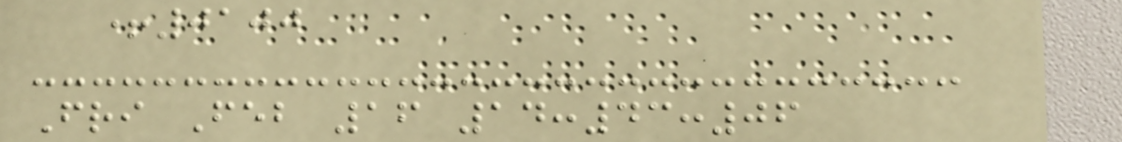+0100
Fri Feb 16 14:43:06
